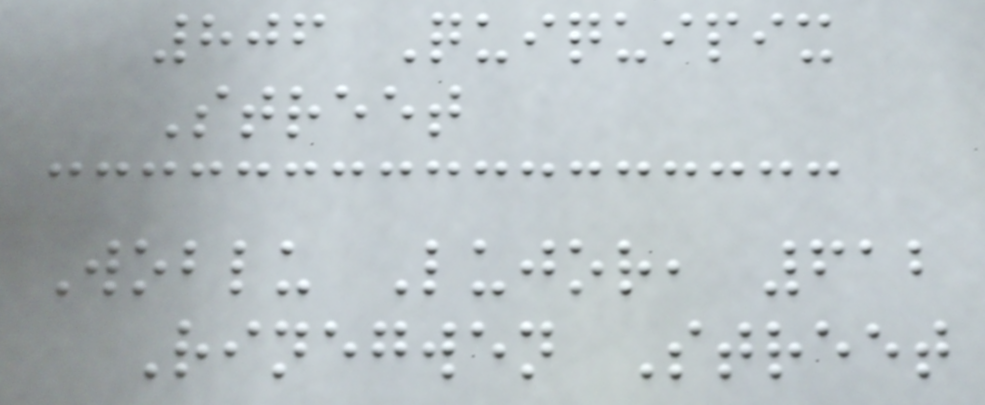806 Quiquipix
Street
Woblu Lujor, 612
Rinegwen Street
